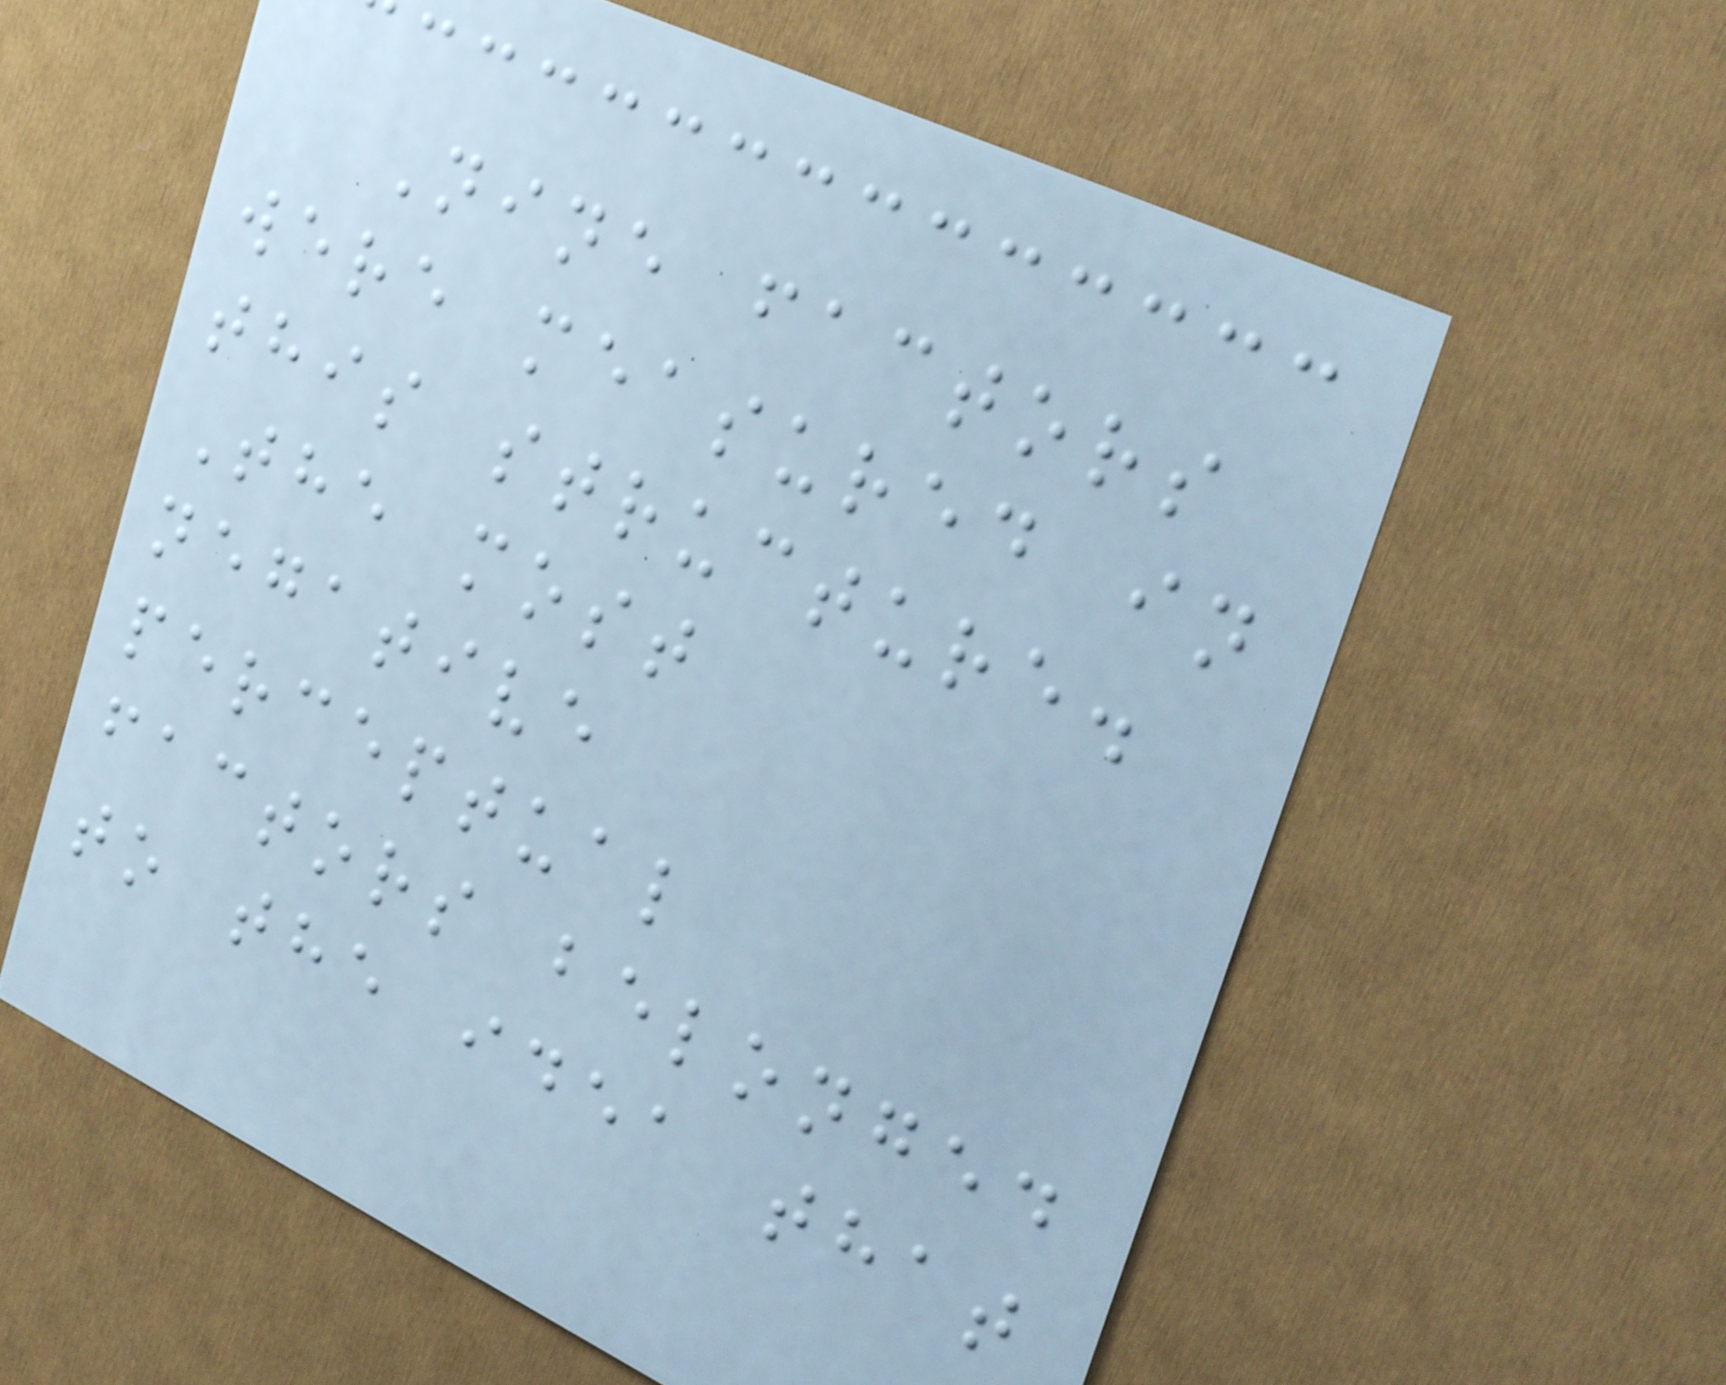Nine factors
were measured in
this structure.
The most
negative
perceptual
factors belonged
to the idea that
